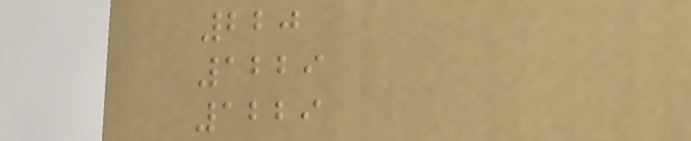220
1229
1229
